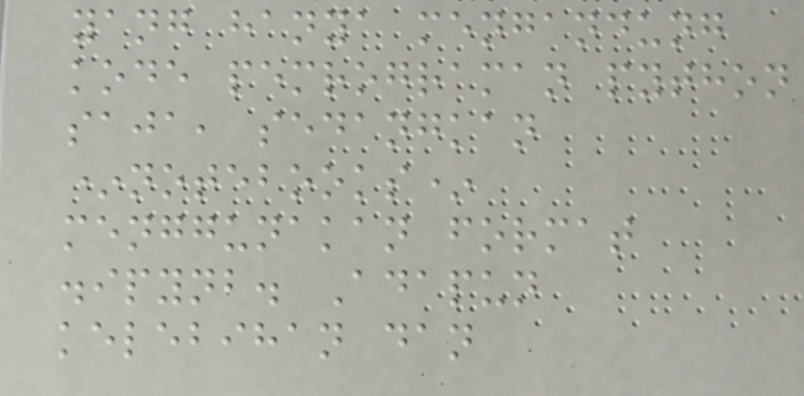yang hanya mengandung
kode pemrograman python
saja, sedangkan
*notebooks*
menggunakan format
.ipynb. Adapun
kelebihan dan
